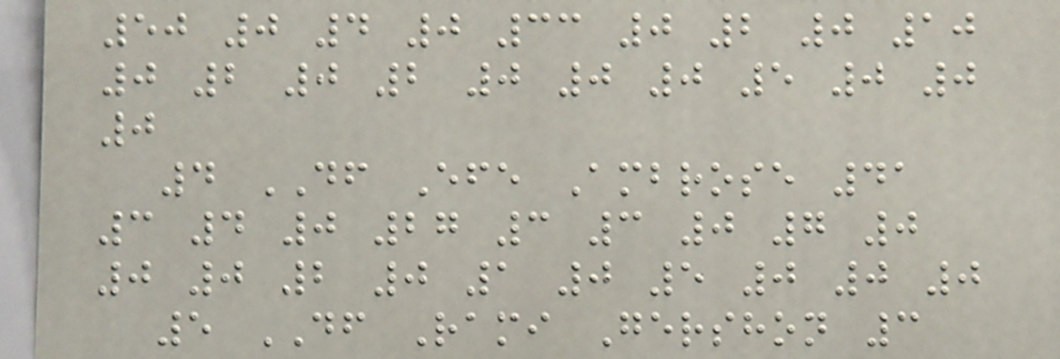50 0 4 0 33 0 2 0 10
0 2 0 2 0 0 0 5 0 0
0
4 DF Efe Ambrose 41
3 4 0 27 3 3 0 7 0
0 0 2 0 1 0 5 0 0 0
5 DF Rami Gershon 3
